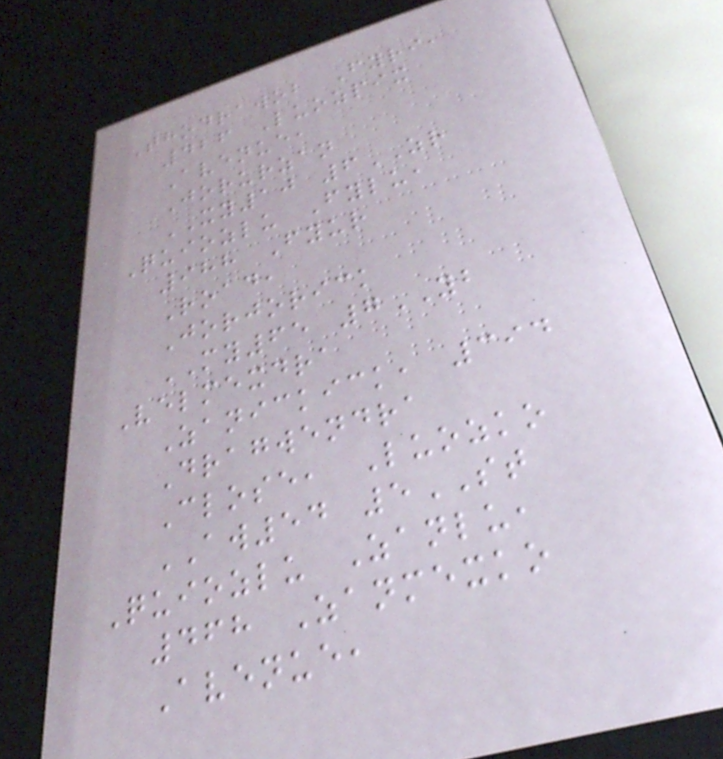Thodrawob Fyri,
426 Luozpix
Avenue,
Jorurzan
XY10 6ZR
Quiozlu Fylu,
988 Fyur
Road,
Jorjorick
MY65 7YB
Velmexdra
Zanickick, 394
Dragwendra
Close, Luozko
AW54 5ST
Quiozlu Zanlu,
468 Zanmexko
Avenue,
